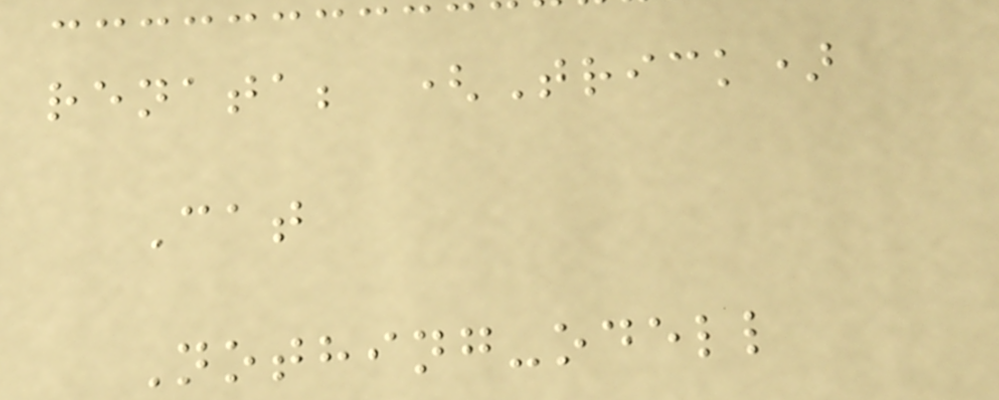renata; (Trick)
Cat
Nothing-odell
